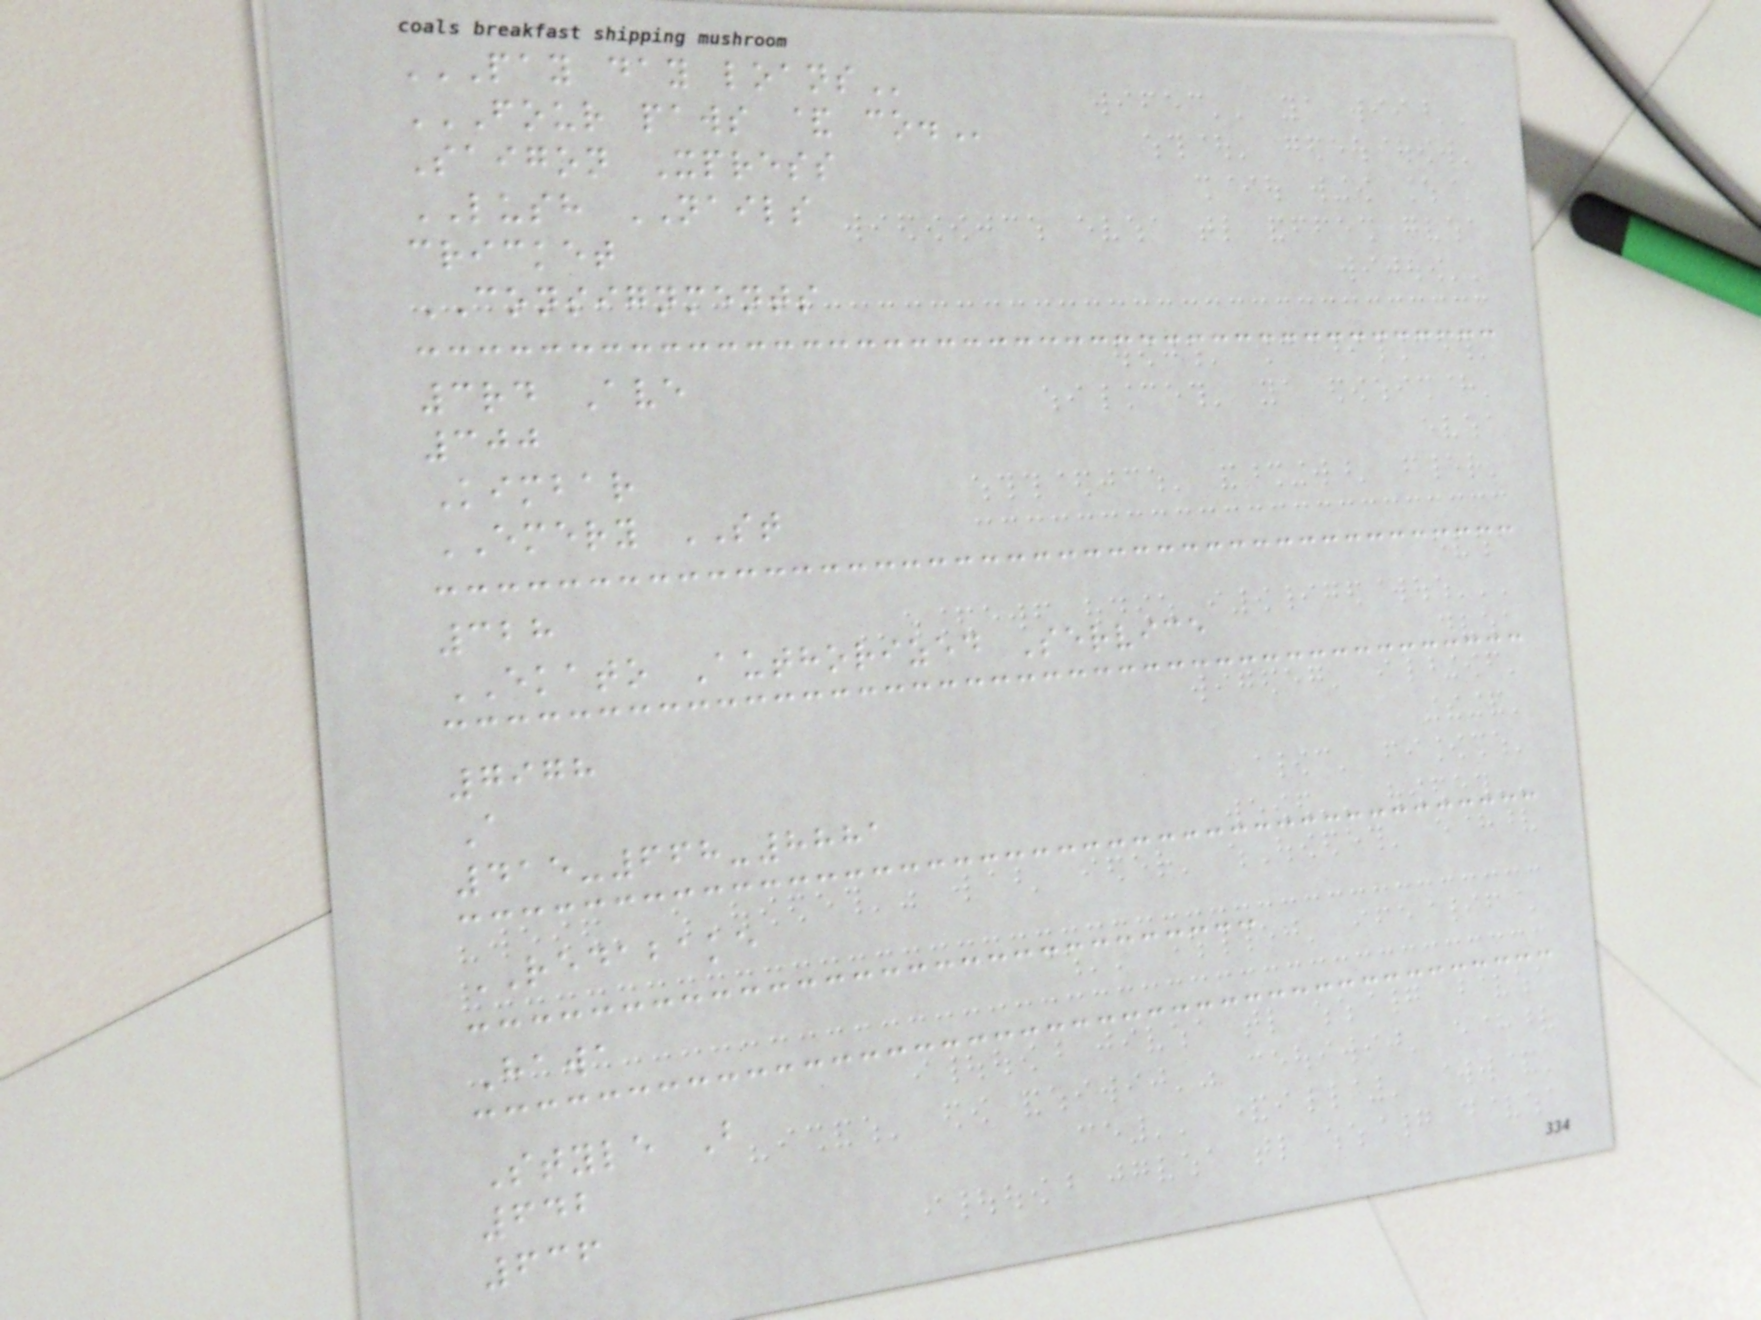PAY DAY LOANS
FOUR PAWS & CO.
Saigon Xpress
LUSH NAILS
cricket
CONSIGNMENTS
3rd Ave
300
Kimbar
EMERY ST
328
EKATO Authorized Service
7978
A
415-668-8881
REDABAKE
Hawa
Style B
642
636
